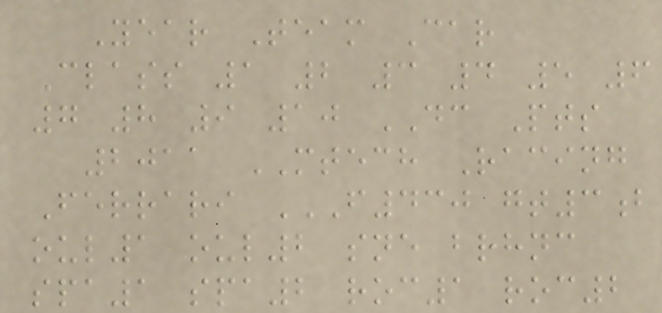Year Team Car
Class 1 2 3 4 5 6
7 8 9 10 DC Pts
2011 MTECH Racing
Ferrari F430 GT3B
OUL1 OUL2 SNE BRHNC
SPA1 SPA2 ROC1 ROC2
